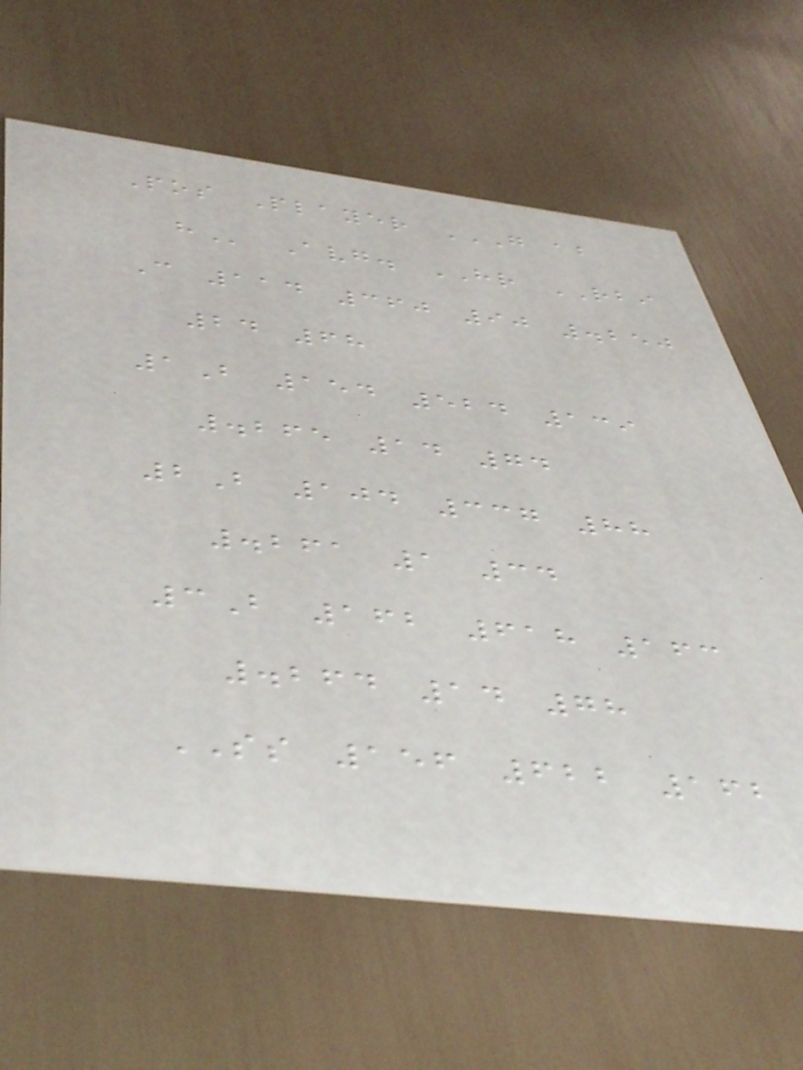Pos Player G AB
H Avg. HR RBI
C 114 360 90 .250
24 68
1B 154 524 139
.265 14 74
2B 104 337 88
.261 1 34
3B 162 618 163
.264 14 78
SS 156 622 162
